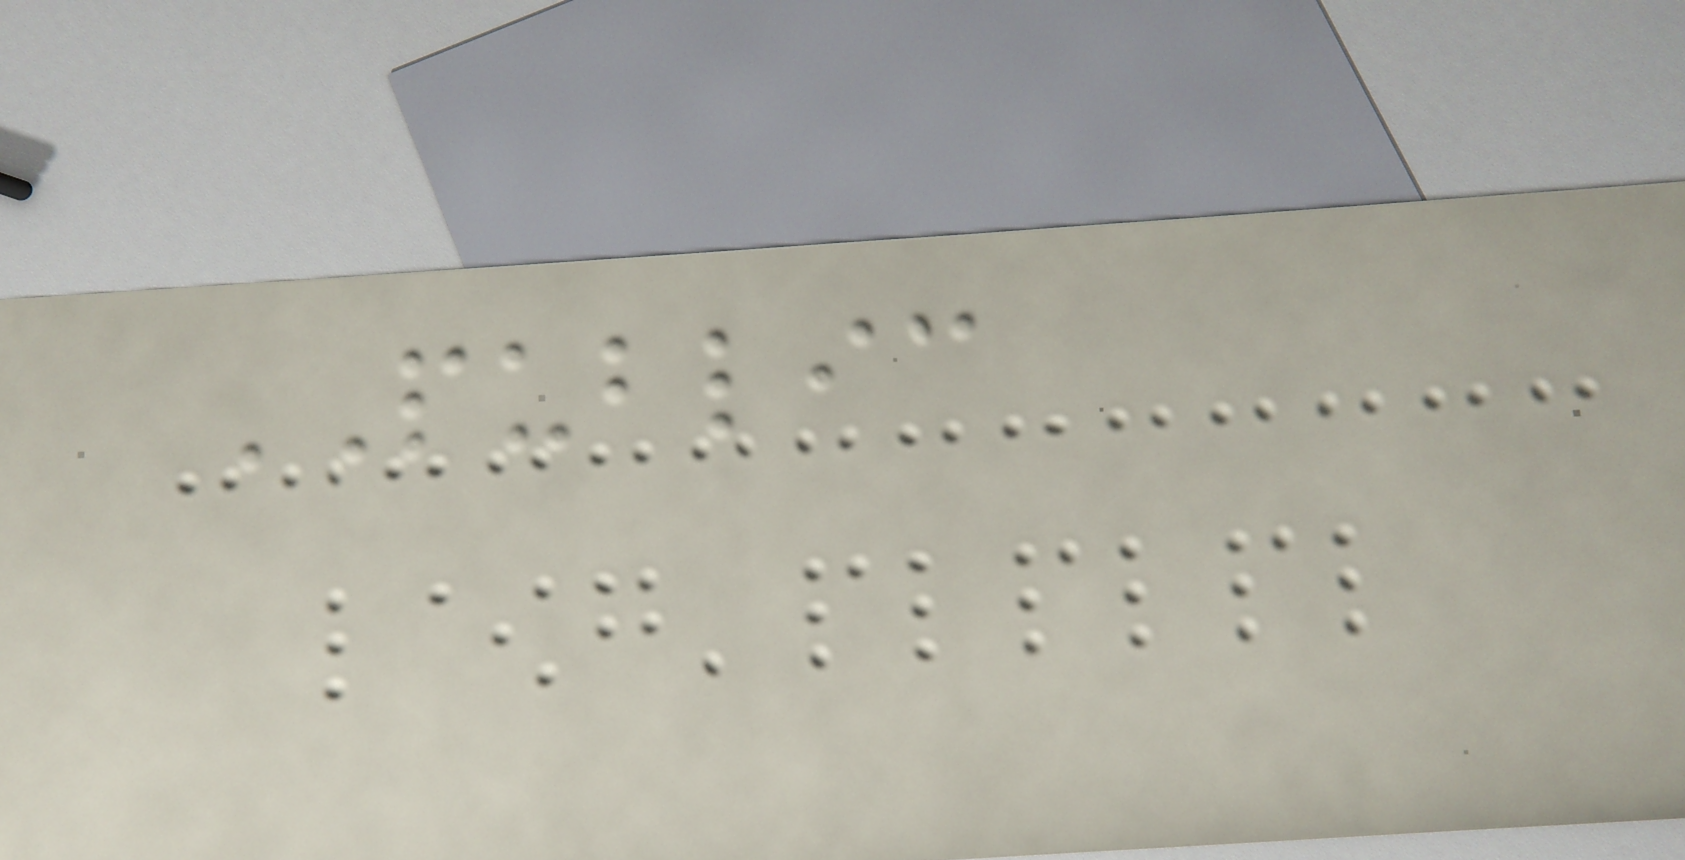PUBLIC
